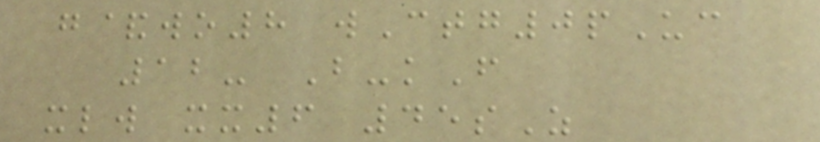g&wo8 wCtg0pUc
12- B-kF
xlw xx6 45sZ
